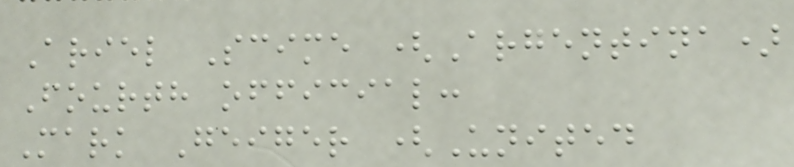Ariel Scime (Argentina)
Fourth official:
Mark Geiger (United
